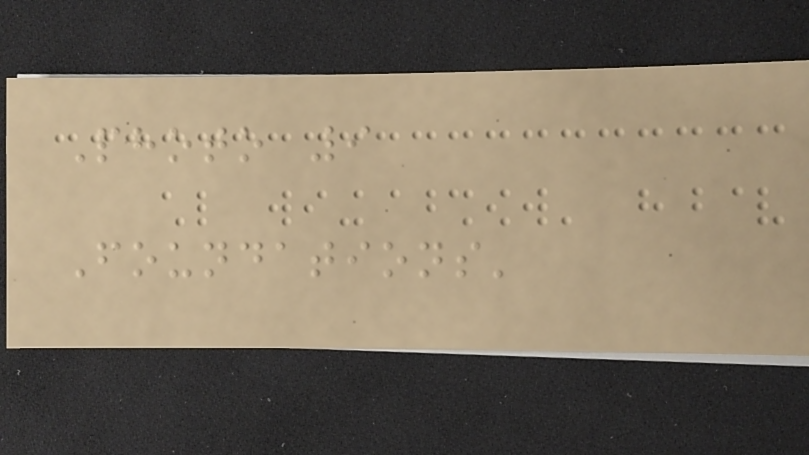Photo 9
Foundations'
